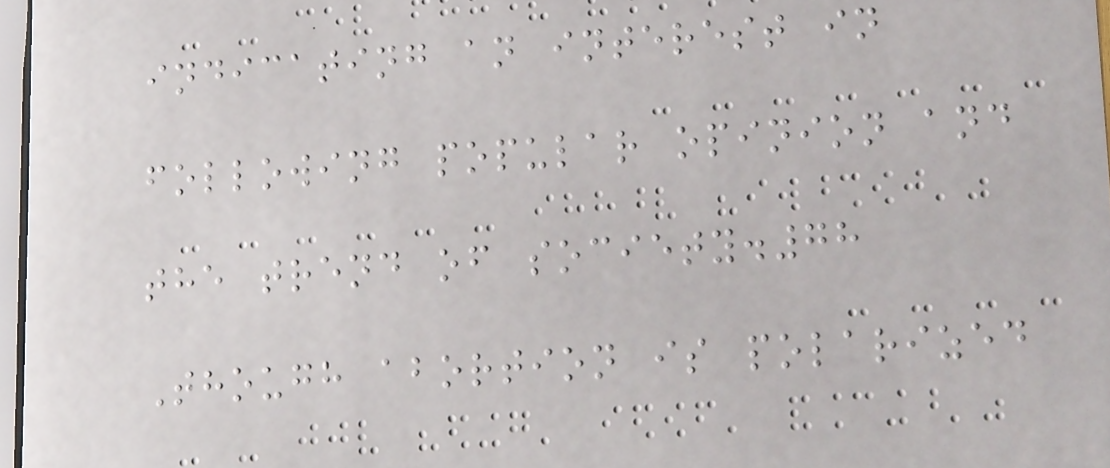indicating an interest in
following popular opinion and
the trend of society.78
Though abortion is polarized
